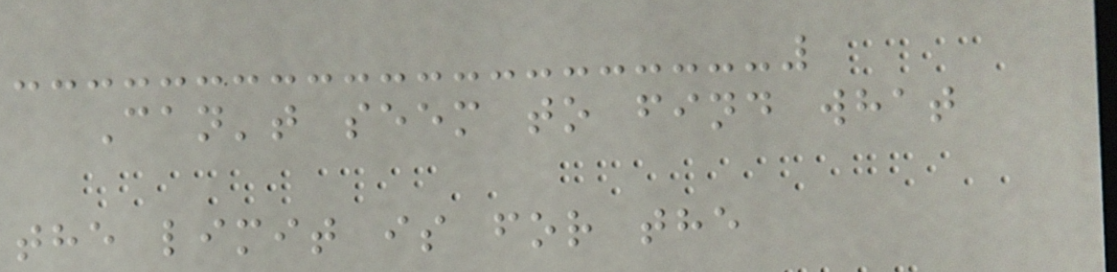Can't seem to find what
the limit is for the
